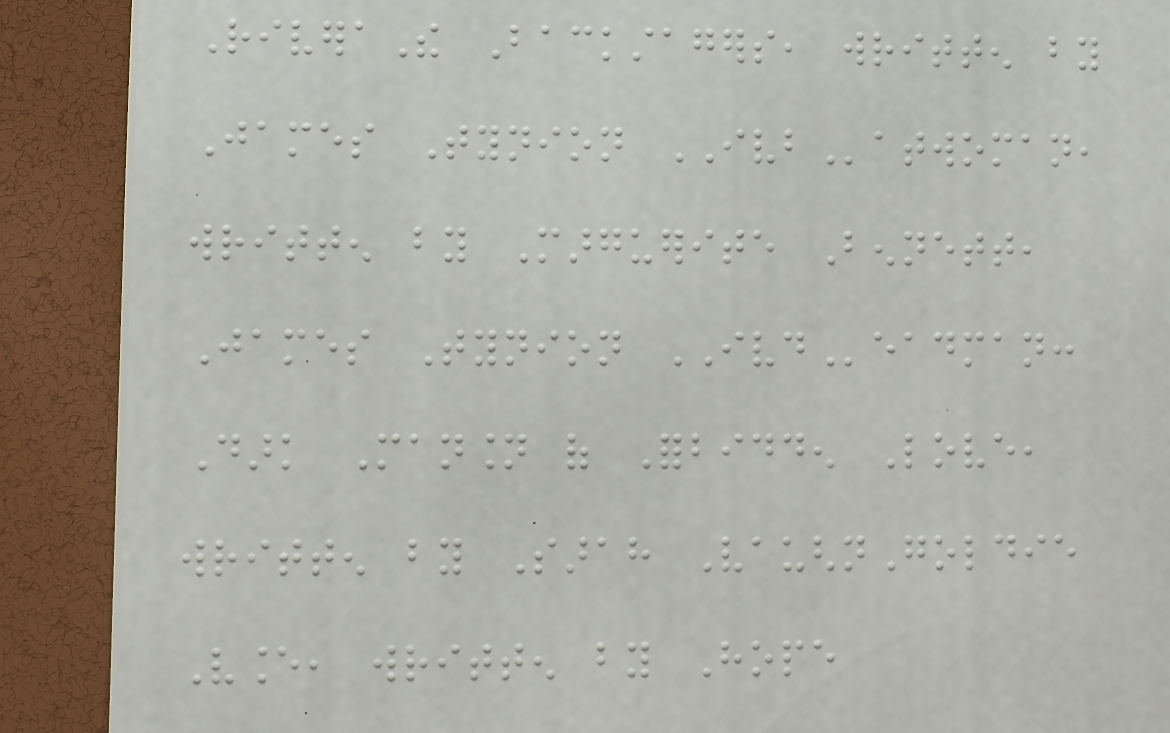RiveraThe Backstagers, written by
James Tynion IVBatwoman,
written by Marguerite Bennett,
James Tynion IVDeadman:
Dark Mansion of Forbidden Love,
written by Sarah VaughnGoldie
Vance, written by Hope
